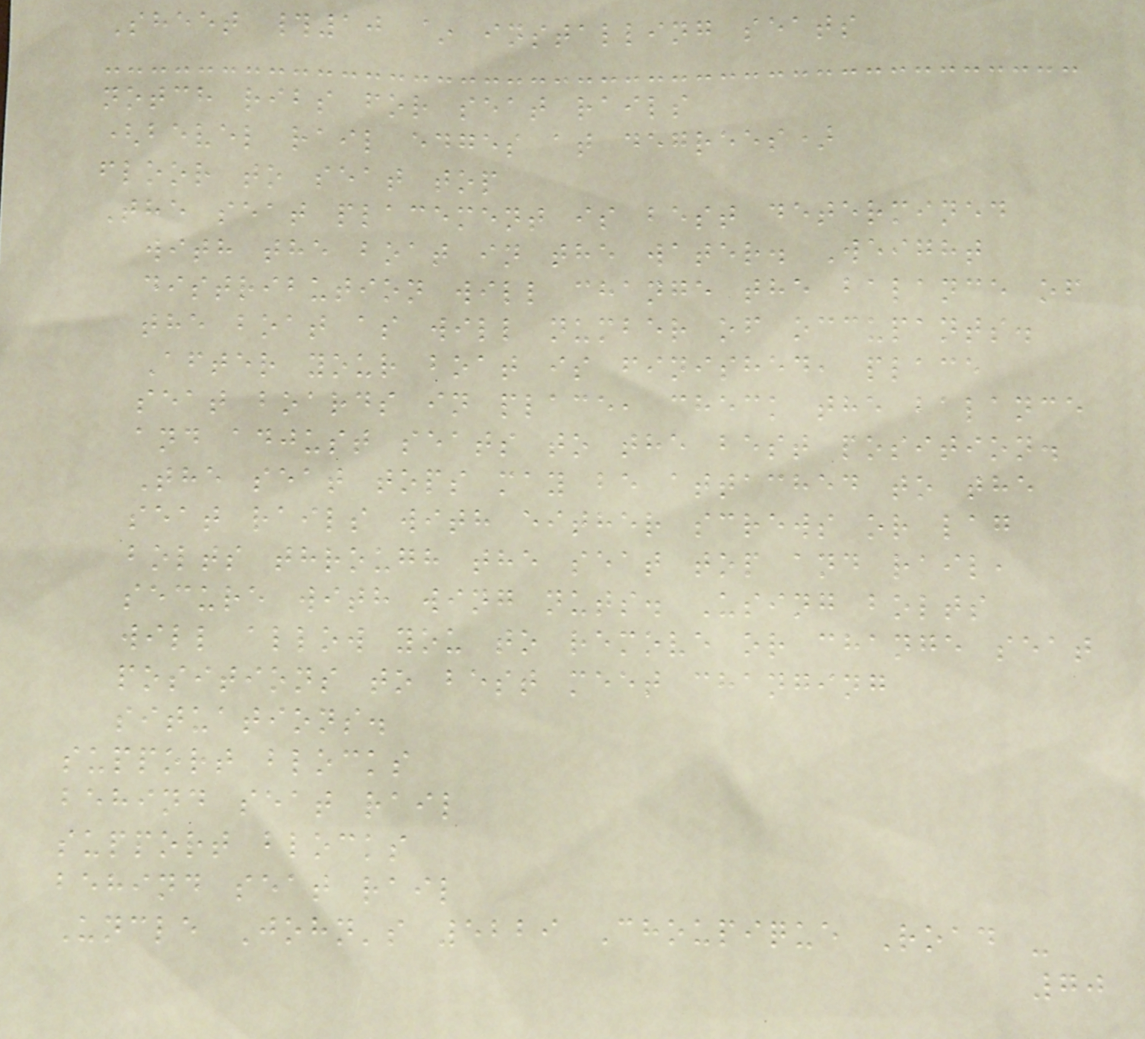Sheet #10 ~ installing seats
notch ribs for seat rails
(bevel rail edges at degrees)
floor to seat top
The seat placement is best determined
with the boat in the water. Weight
distribution will change the balance of
the boat as will number of occupants.
After your boat is finished, place
seat boards in place, check the balance
and adjust seats to the best position.
The seat tops may be attached to the
seat rails with either screws or lag
bolts through the seat top and rail,
secure with wing nuts. Using bolts
will allow you to remove or change seat
positions to best meet changing
situations.
support blocks
behind seat rail
support blocks
behind seat rail
Uncle John's 5229 Choupique Road -
70
